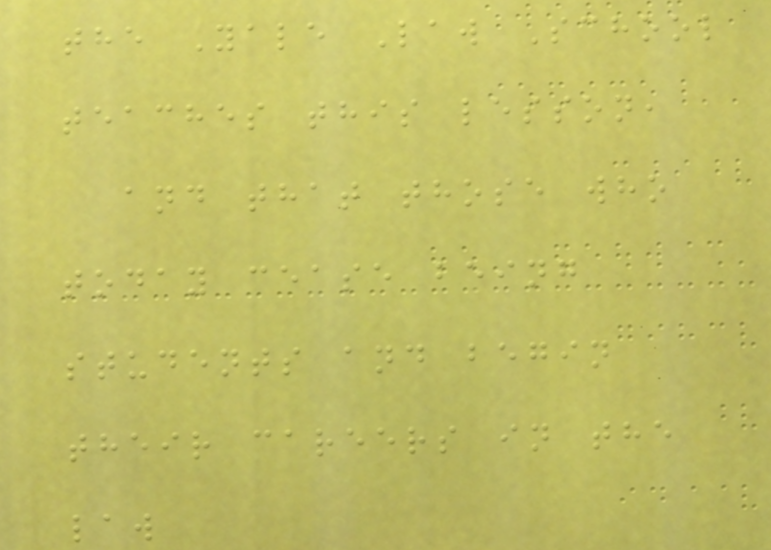the Yale Law School
teaches this lesson,
and that those who
today cease being
students and begin
their careers in the
law
